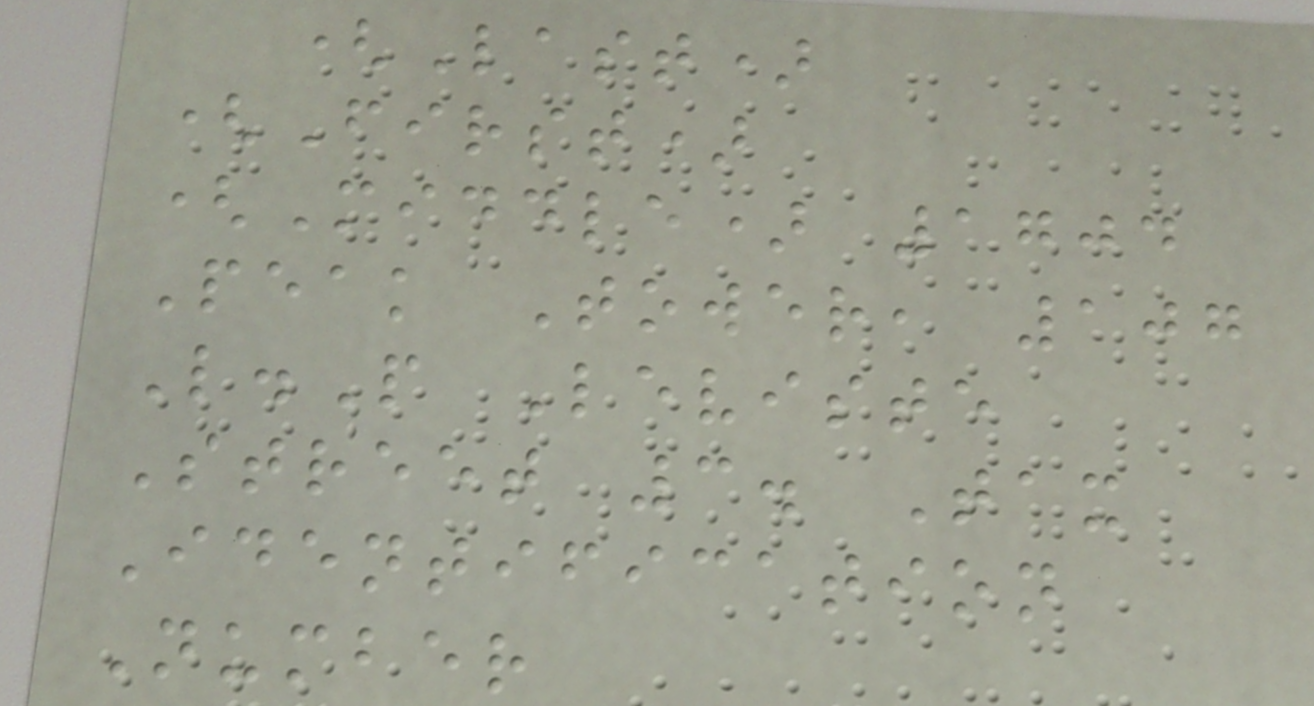(Last)
(First)
(Middle) 1704
Peak Tower, 107
L.P Leviste
Street 3. Tax
Identification
Number
